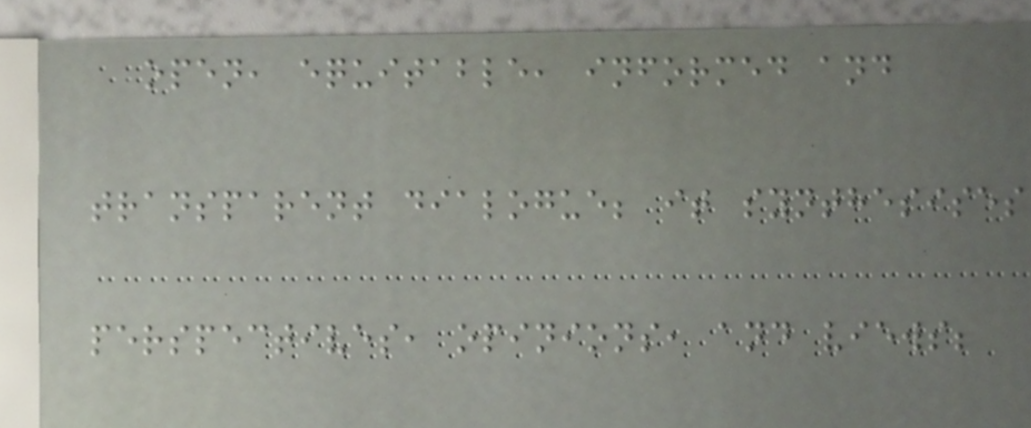open, equitable, informed and
transparent dialogue; it synthesises
perspectives, opinions, and views;
